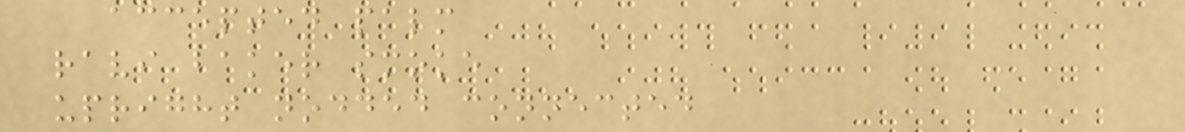accepted palm
ravi baker smoke
upright nodded connected
